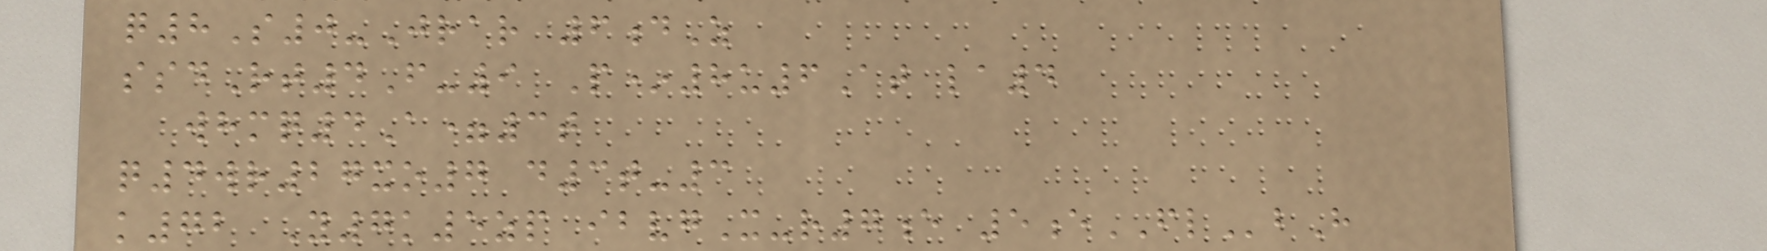q8S0-Jrar 6dZ
ssdRt4F-9 P*8u6At la4
whmq4A=3t
q4wr27xo7 d3t-3
k72 Y7k5zp ibvgX-r7e 5eFLbH
